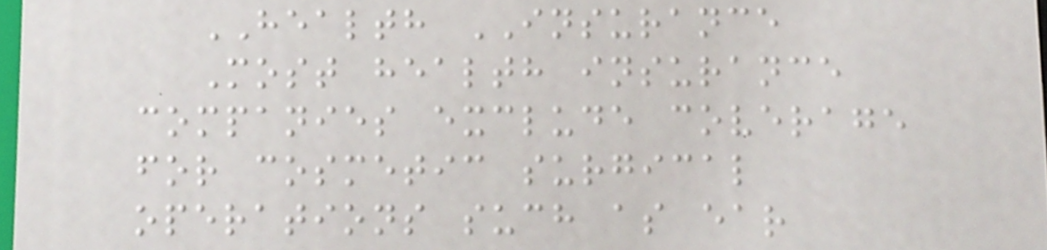HEALTH INSURANCE
Most health insurance
companies exclude coverage
for cosmetic surgical
operations such as ear
